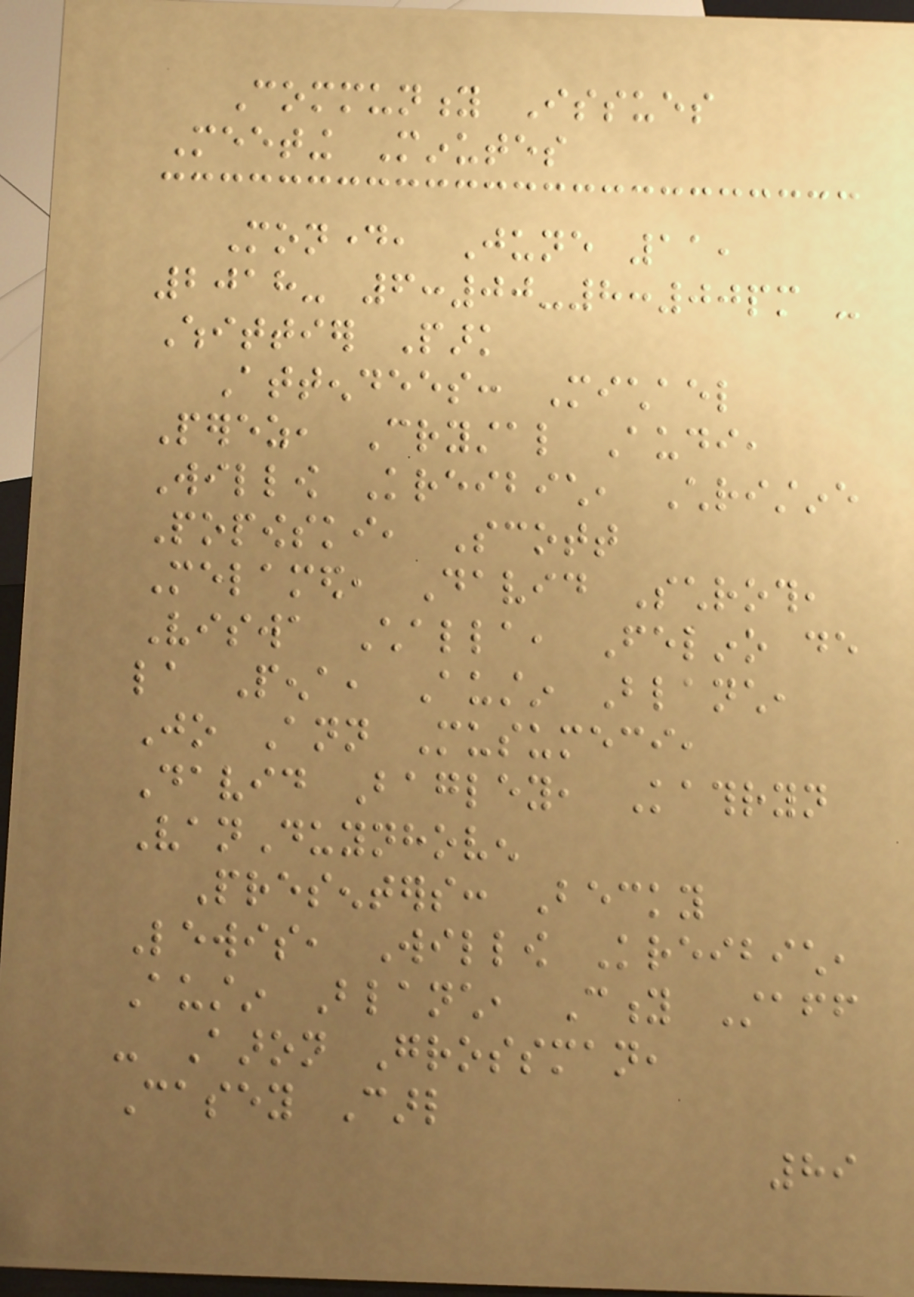Community Issues
Meeting Minutes
Monday, June 11,
2018- 6:00-8:00pm -
Whittier Park
Attendees: Michael
Perez, Crystal Audi,
Willow Kreibich, Christine
Popowski, Scott
Melamed, David Schroth,
Viswa Challa, Felino de
la Pena, Austin Blanch,
Jo Ann Musumeci,
David Bagley, Kathryn
VanDuynhoven
Presenters: Becky
Lewis, Willow Kreibich,
Austin Blanch, City Staff
- Aaron Grossman,
Casey Carl
89
